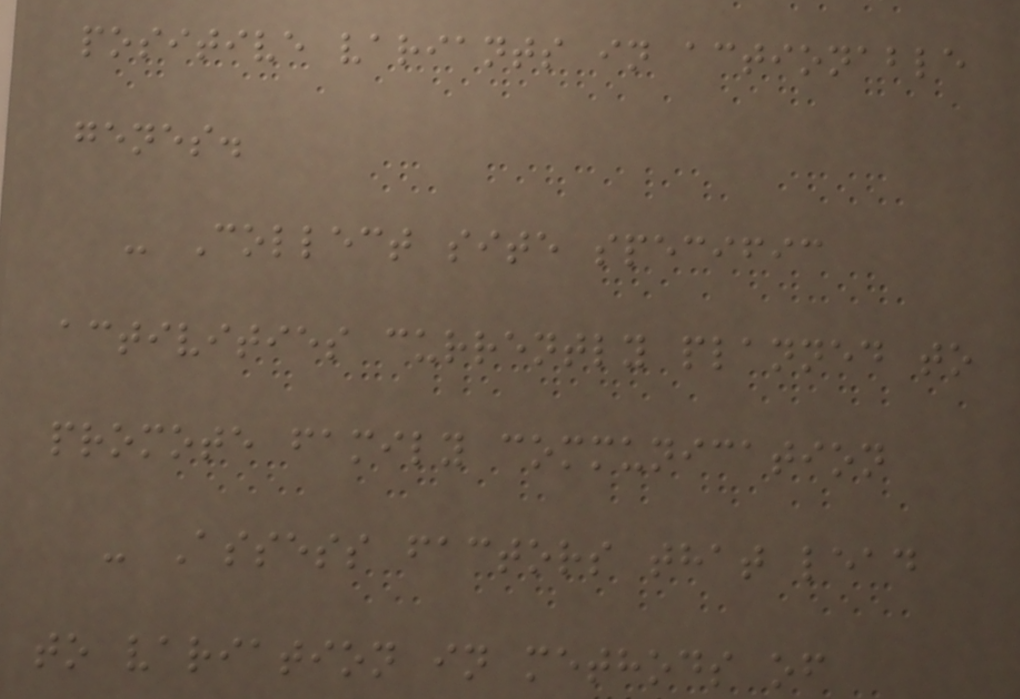positive variants in actionable
genes.
- Collect site specific
activities currently planned to
promote family communication
- Assess factors that lead
to variation in methods of
